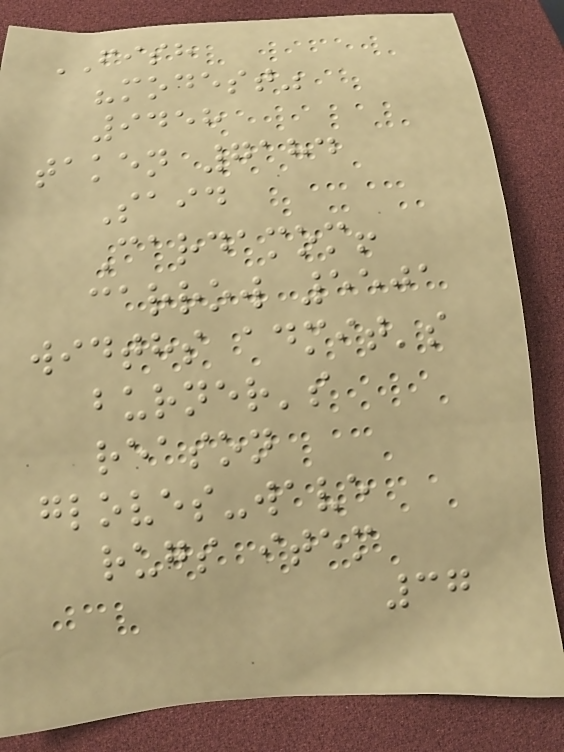FISH
"modest"
9458
taken 7184
Said
Cardamom!
carrow 5501
widths admit's
burner's
reason
gloves-wave
rugs item
37
